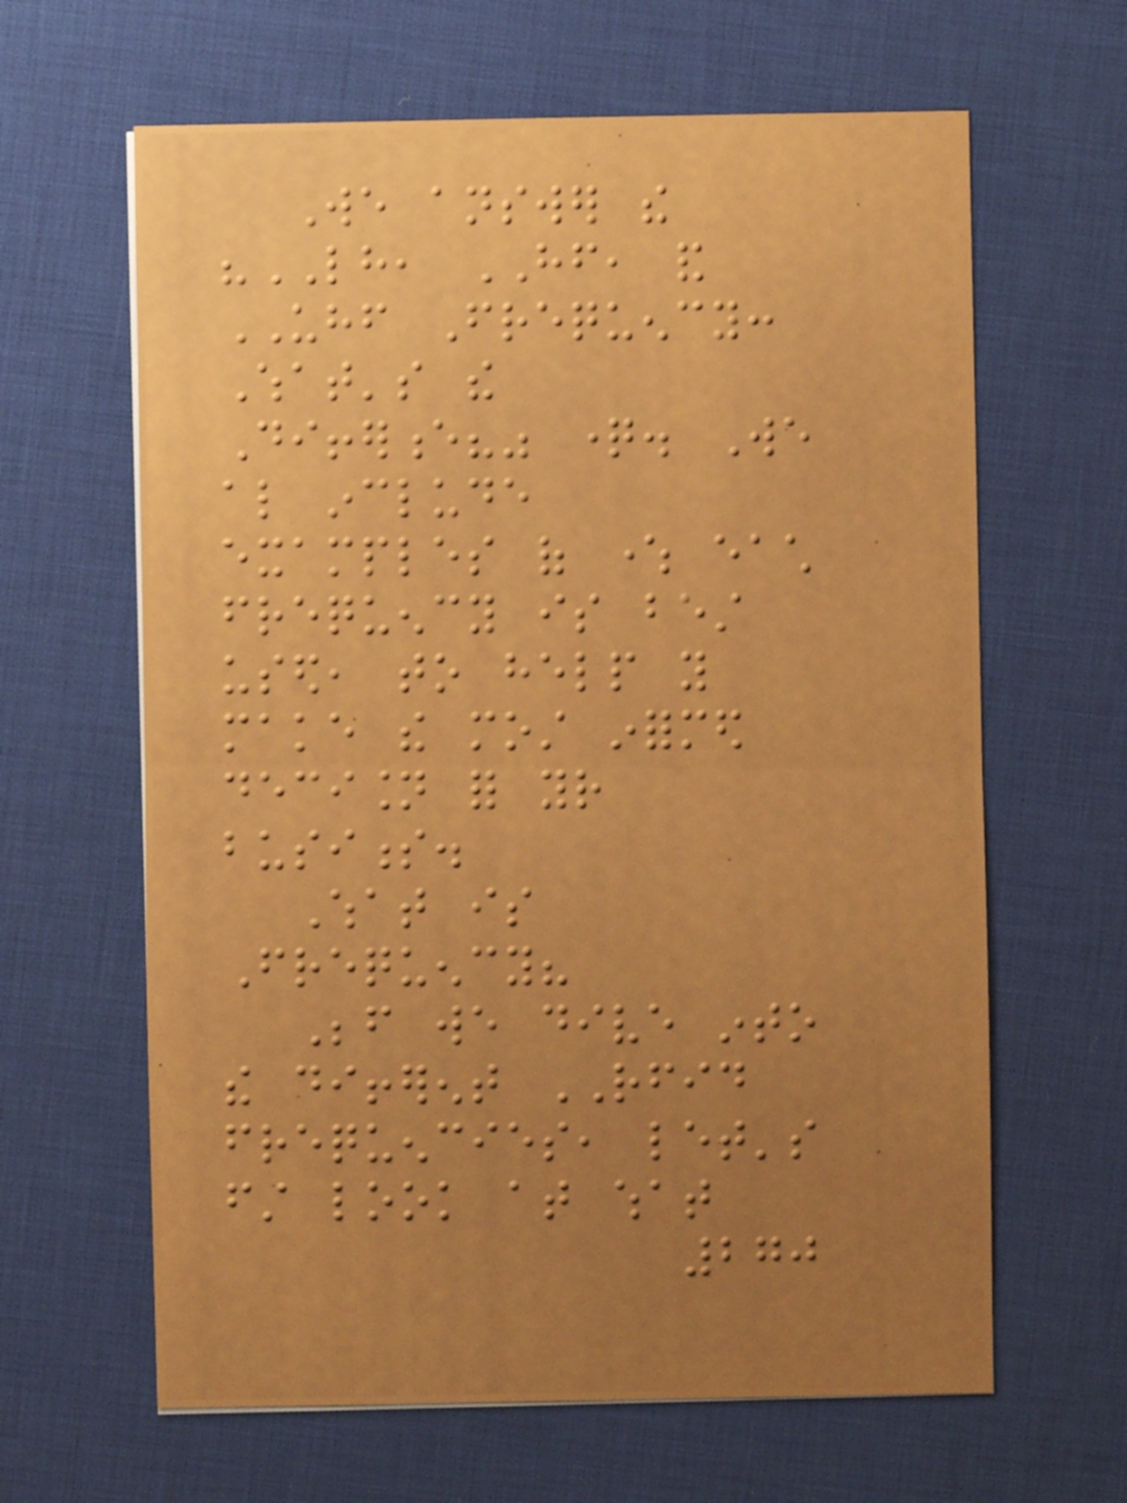We answer the
"LH, HF, and
UHF Frequency:
What's the
Difference?" question. We
also include
examples of where each
frequency is best
used, to help you
make the most informed
decision for your
business.
What is
Frequency?
Before we dive into
the different RFID
frequencies, let's
first look at what
270
